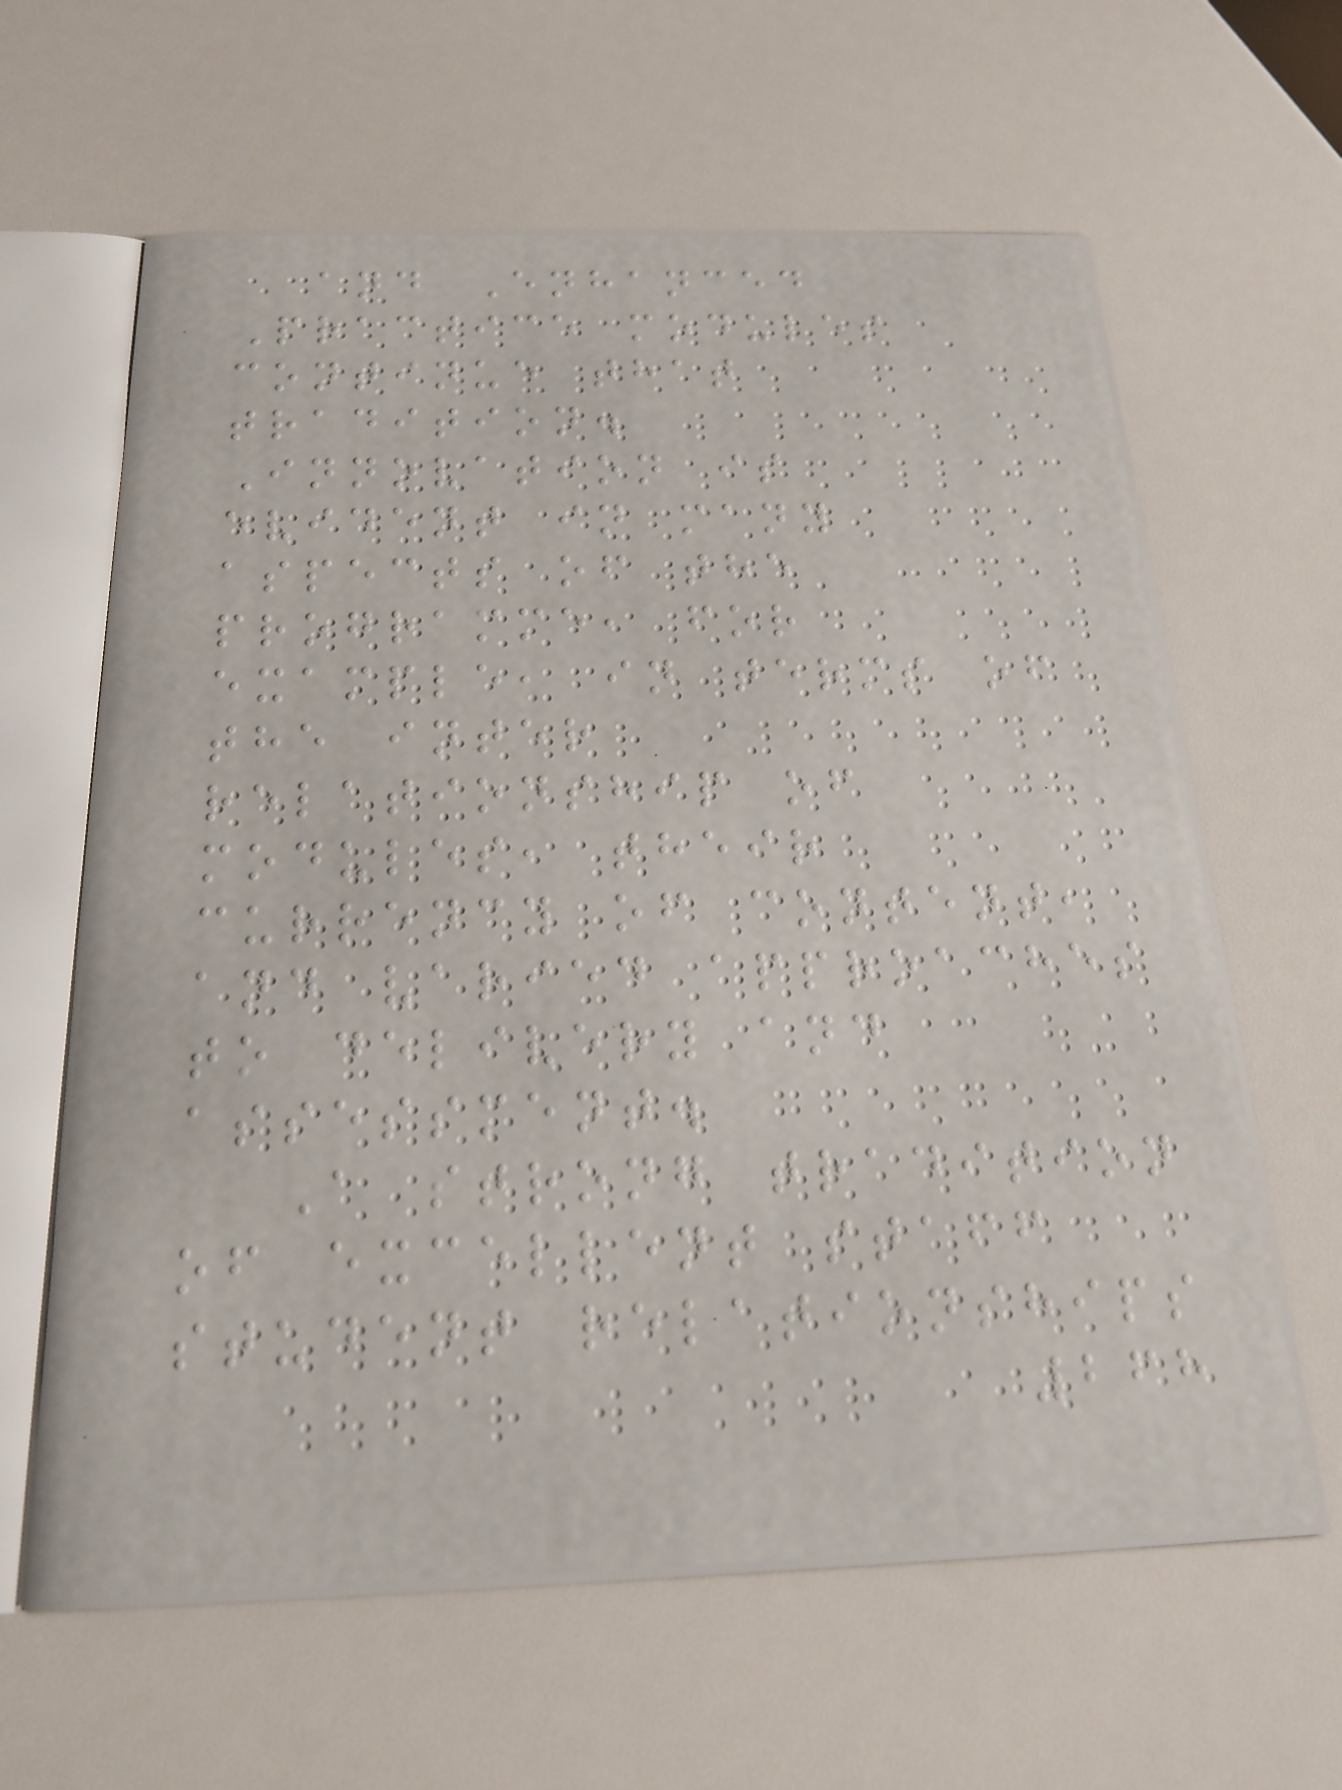and Enhanced
Practice modules
continue that
tradition.
Innovation is
evident in many
aspects of the
programme, for
example, in terms of
the inter
relationship of
modules, their
currency of content,
and varied approaches
to delivery and
assessment.
A strong tradition
of excellent staff
student relationships
268
